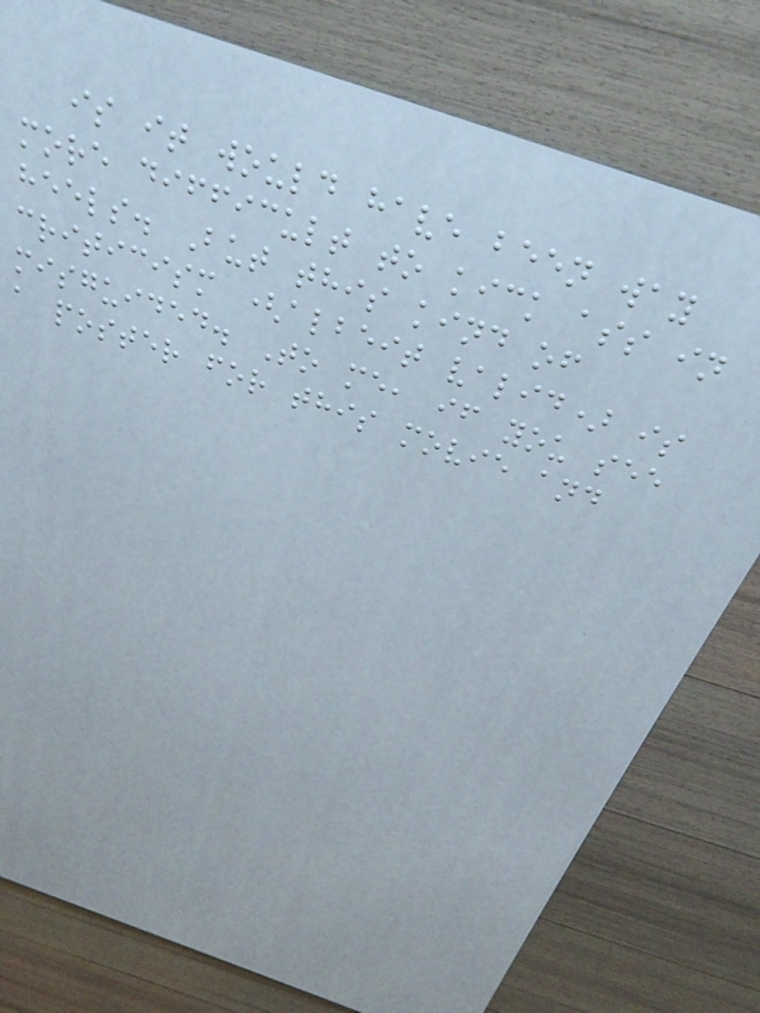is it would have been way
more difficult to kick ass in
heels. But this kind of
criticism (albeit valid) is
misguided. To me, if you see
a poster for this movie and
